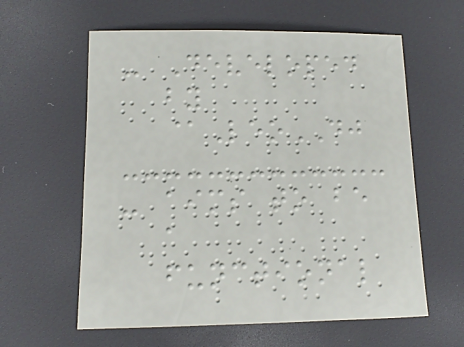- Developed
by
@LeoDJ
- aims to be
a
functional
